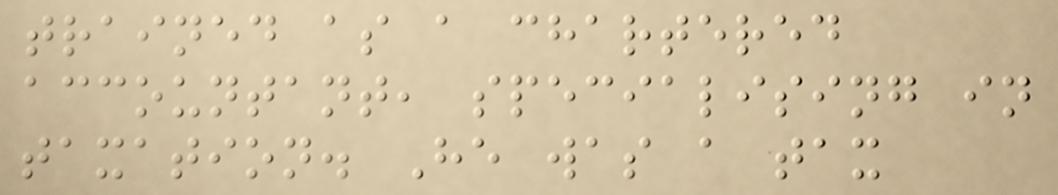trained as a chartered
accountant, specialising in
taxation. He was a tax
